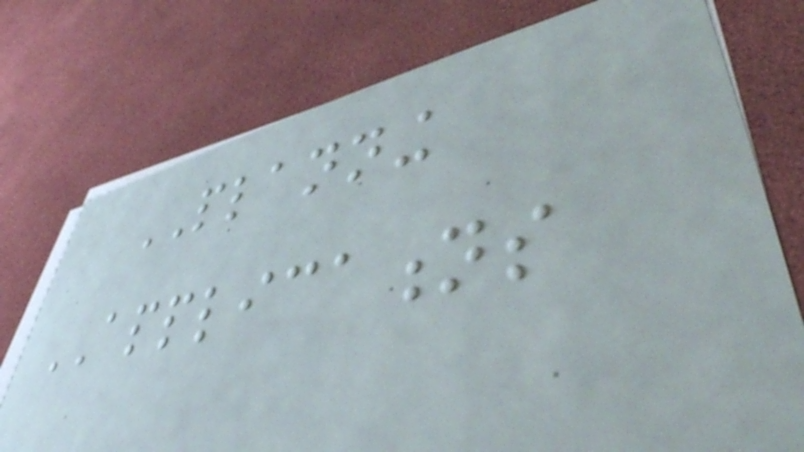PLANNING
APPLICATIONS
